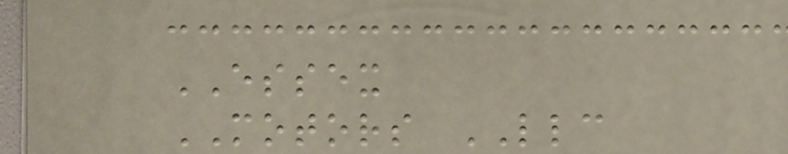ESSEX
MOTORS LLC
